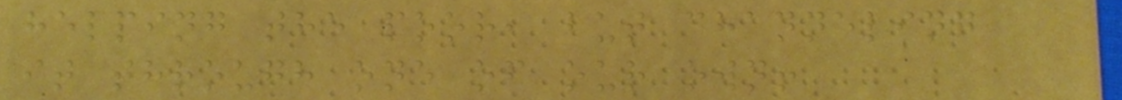helping the poor, but channeling
it through one of our own!
